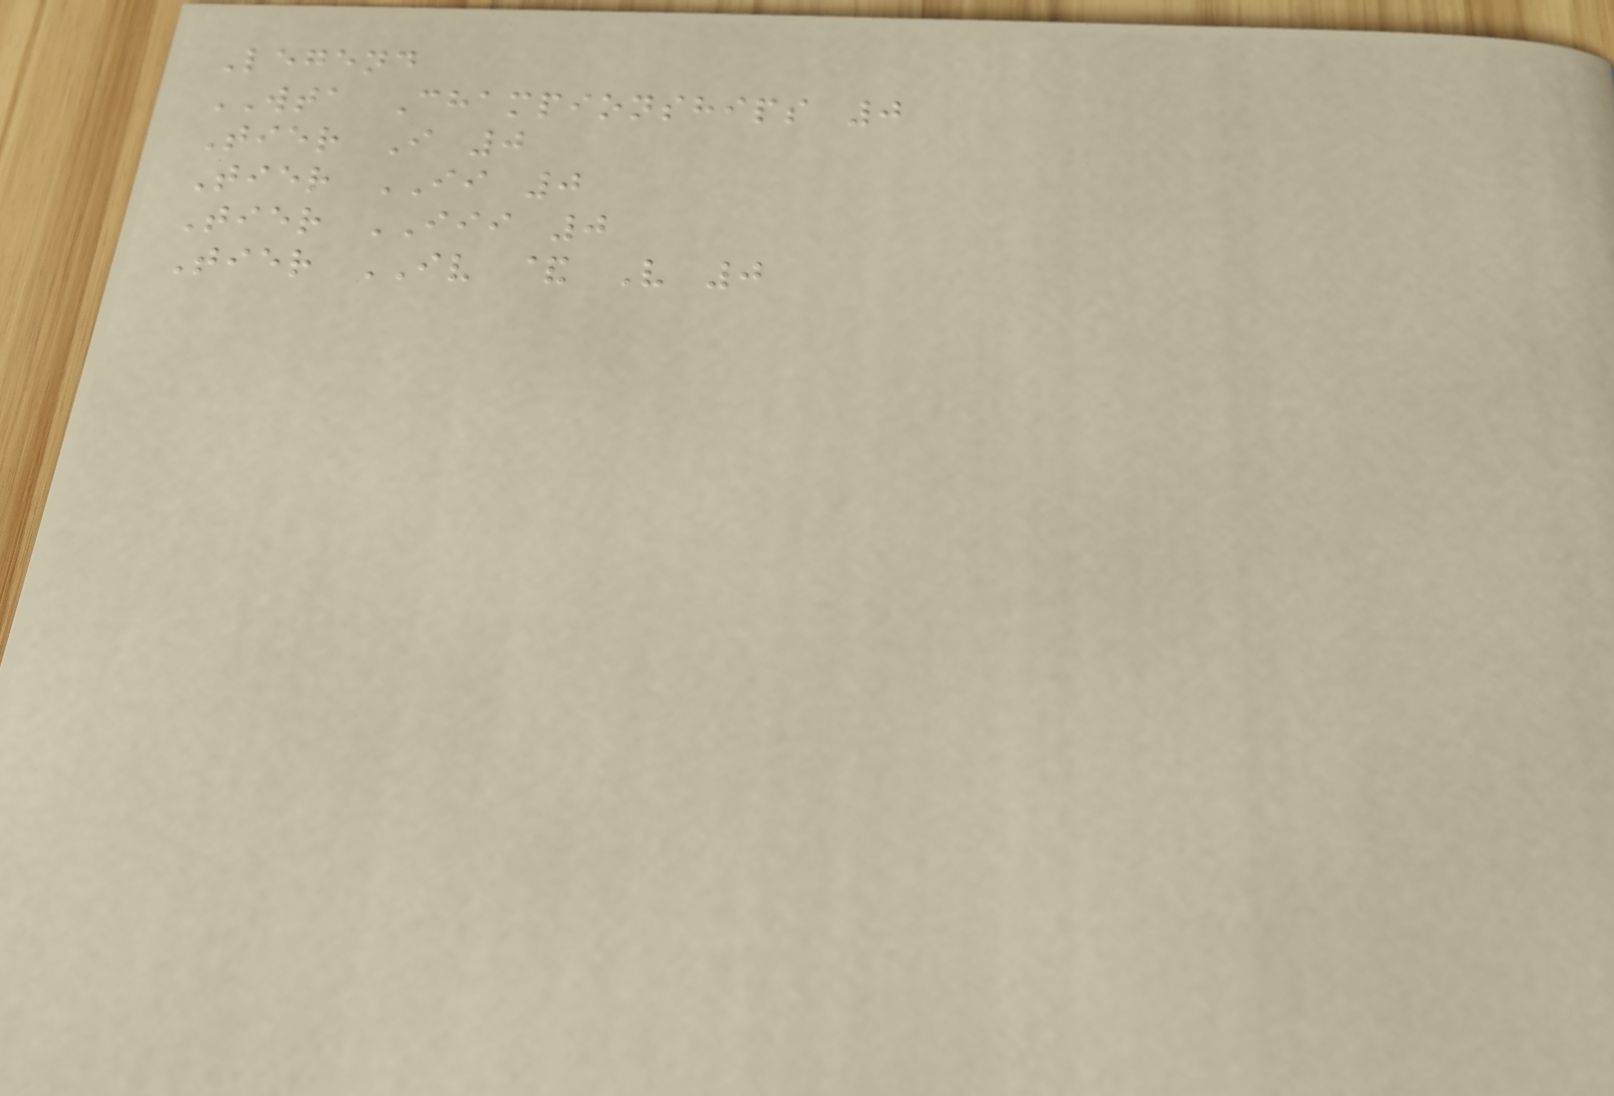Legend
WTA Championships 0
Tier I 0
Tier II 0
Tier III 0
Tier IV & V 0
